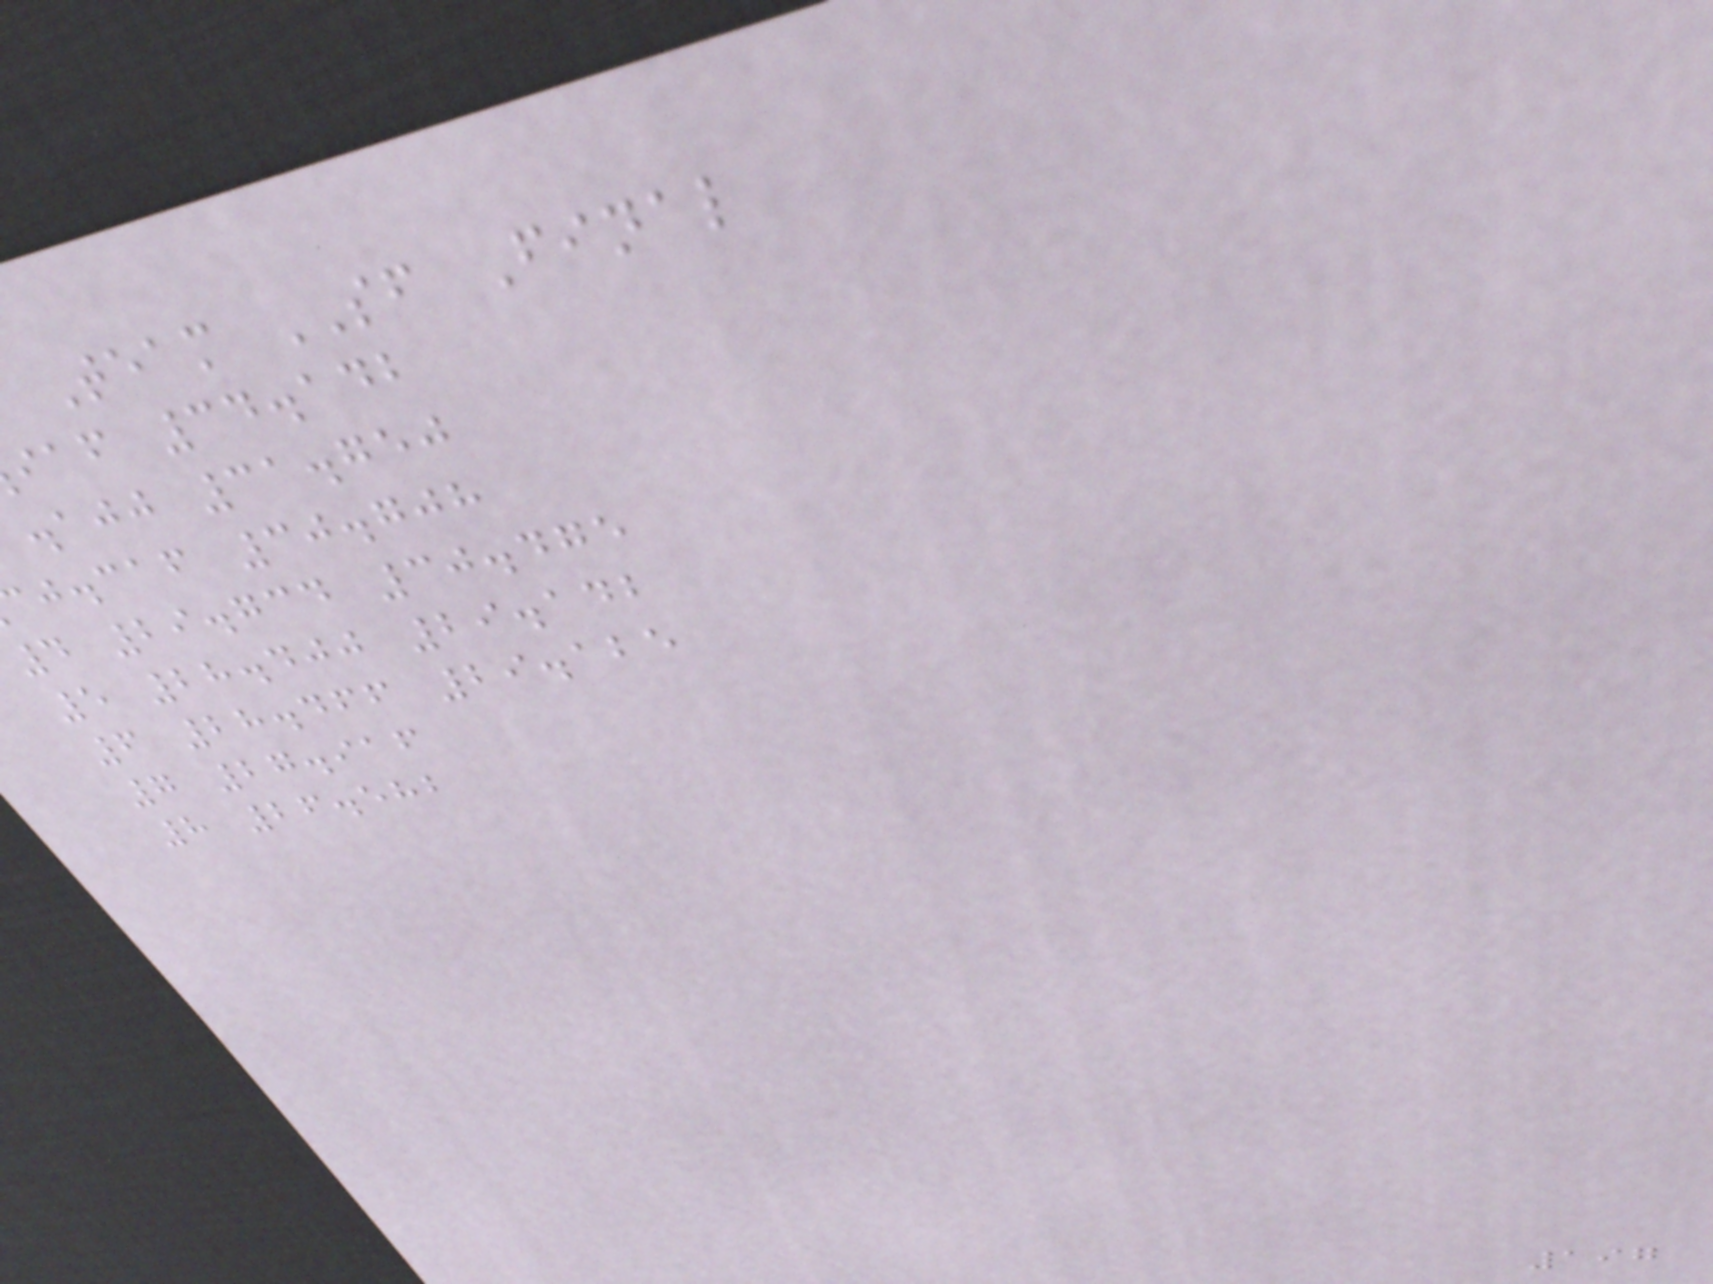Team SF Final
iaf 34.142
.ajj 31.750
j.caf 30.708
4 29.734 30.475
5 28.400 29.142
6 28.466 29.125
7 27.916
8 26.582
197
